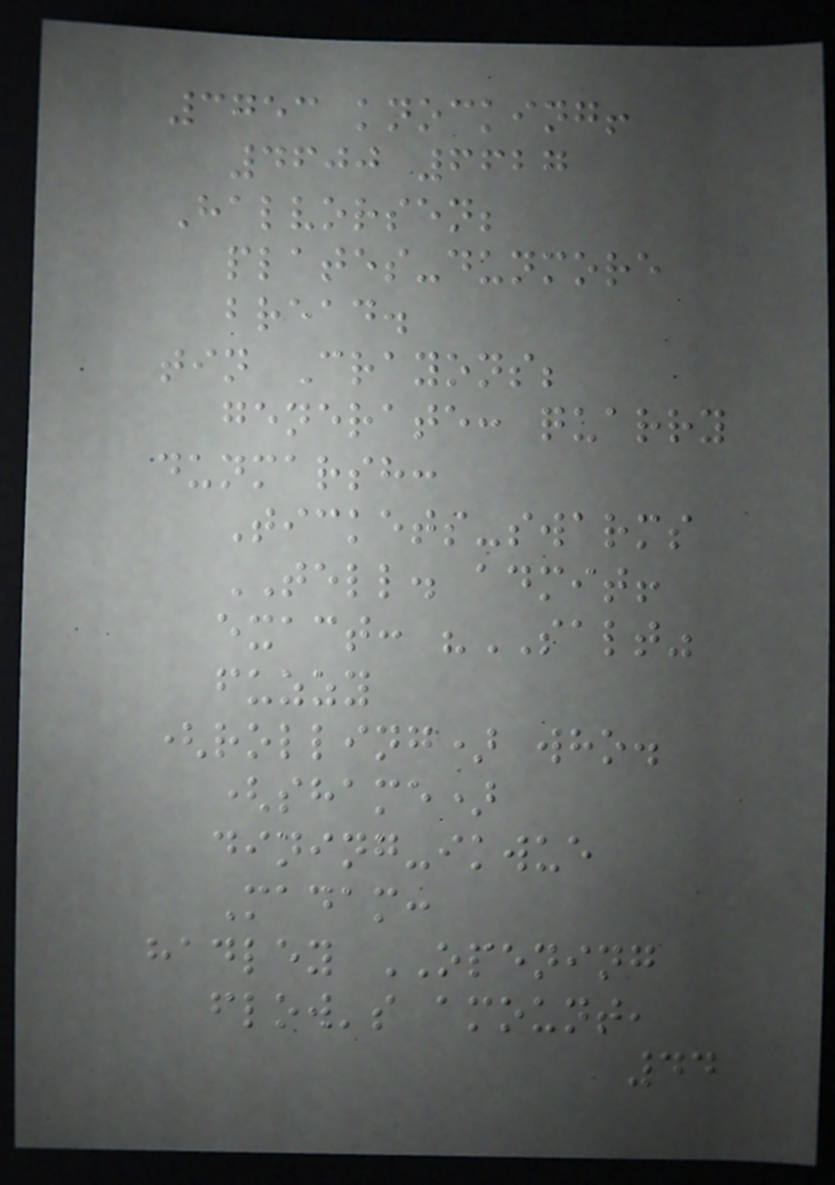3753 knocking!
4600 6627
Halvorsen;
plates-dunmore
bread.
tin Crayons;
generate: quarry
dunmarsh:
Tickets-swarms
TELL. admit!
exact: "SALT"
fuzzy
(rolling) who.
(shame)
dining-ikwue
Madam:
hadley OPENING
flow's amount,
44
